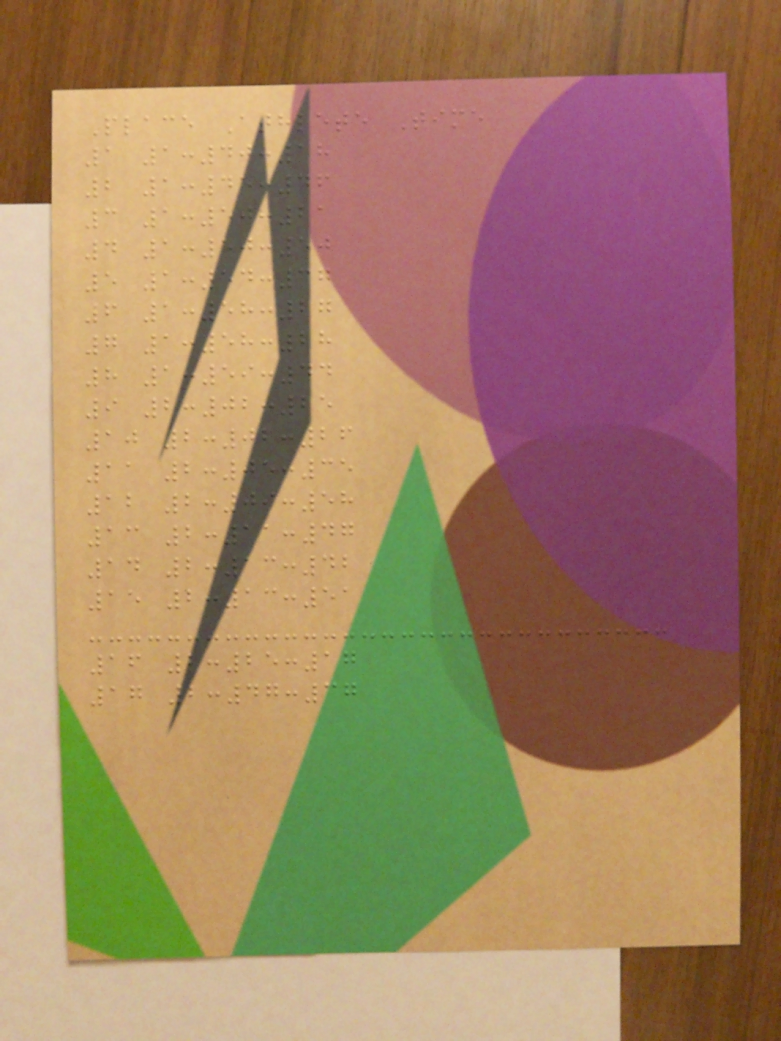Place Athlete Time
1 1:40:18
2 1:45:46
3 1:50:21
4 1:50:50
5 1:54:37
6 1:58:27
7 1:58:28
8 1:59:44
9 2:02:25
10 2:02:26
11 2:05:35
12 2:09:58
13 2:11:47
14 2:13:42
15 2:13:51
16 2:25:17
17 2:47:37
